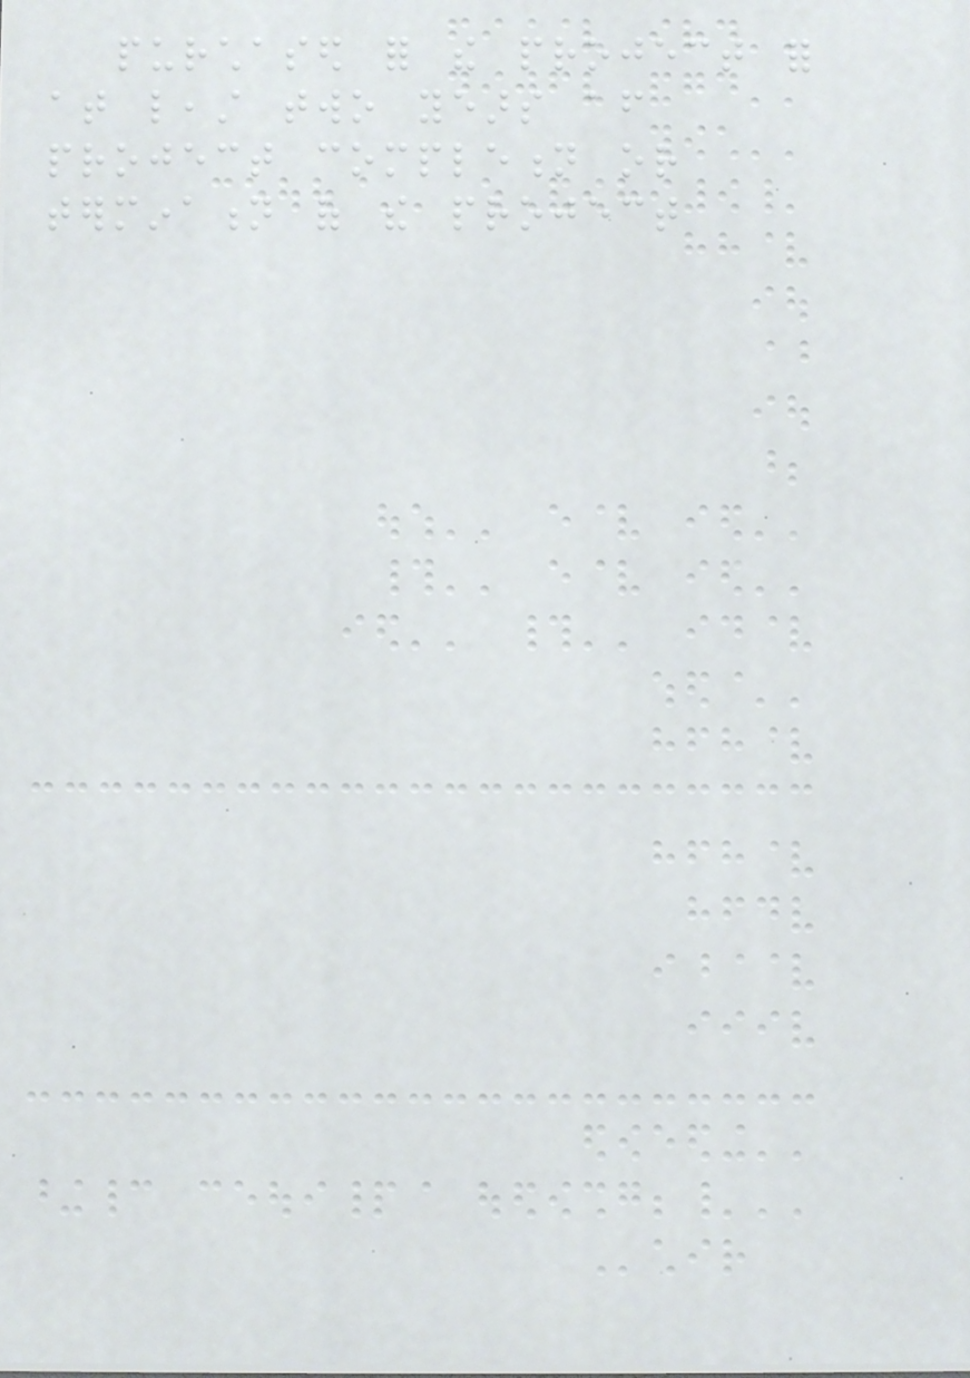purchased for the project for
at least two years after
project completion or
termination of the project
